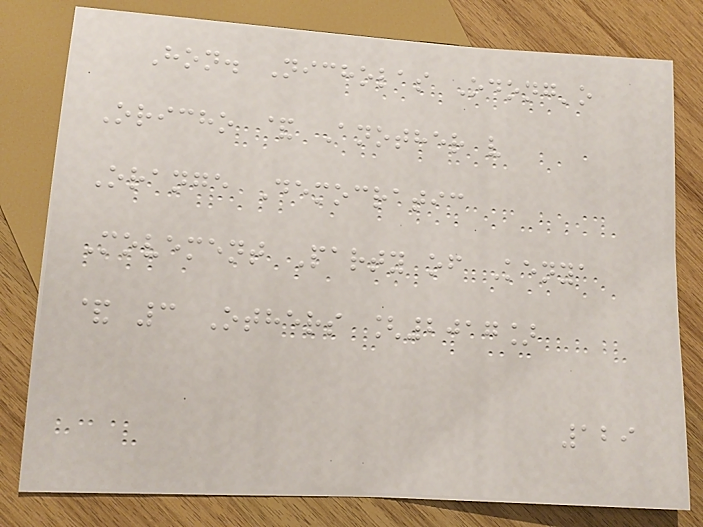Hon. Nicholas Odong'o
Oricho & Another v
Orange Democratic
Movement Party of Kenya
& 3 Others [2017]
129
